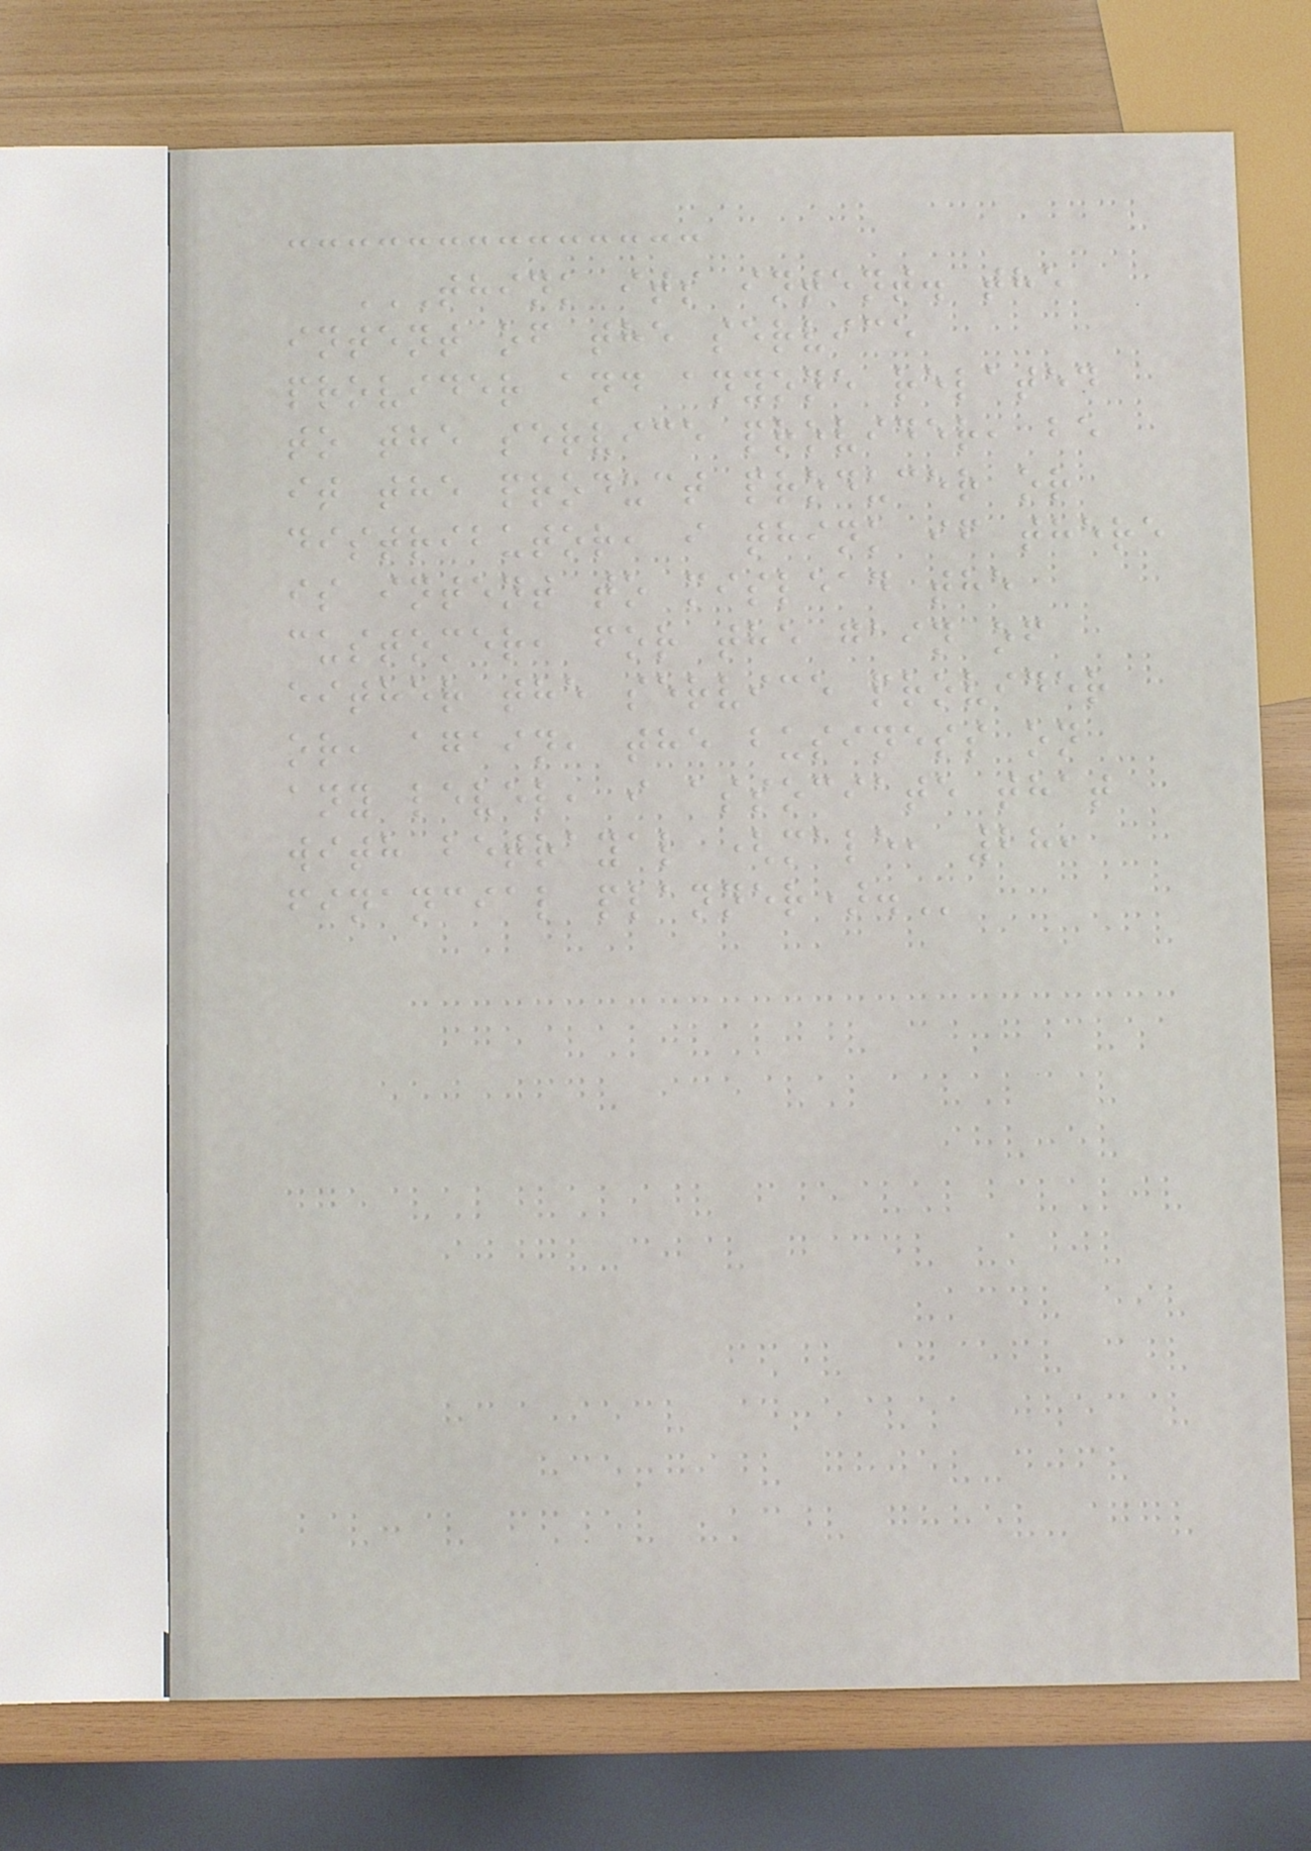THINK ITS INTENT. THE
INTENT OF THE SERVICE
PROVIDER AND ANYONE RELATED
TO THE SERVICE PROVIDER, BE
IT THE PRODUCT PRODUCER OR
DISTRIBUTOR, I THINK IF THERE
IS INTENT TO MISLEAD THE
CUSTOMER, FOR THE GAIN OF
EITHER THE SERVICE PROVIDER
OR, AGAIN, THE BUSINESS ON
ANY LEVEL, I ASSOCIATE THAT
WITH BETRAYAL (MALE, 28,
FINANCIAL PLANNER).
